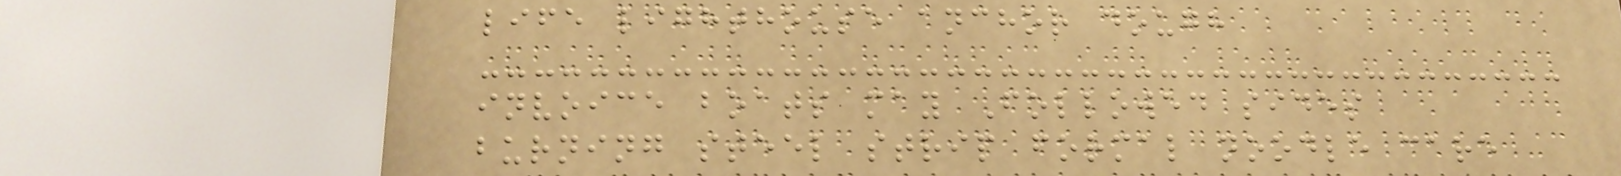life lighthouse anchor dough
invoice boats may Followed sides
burning steel strip formal noodle care
